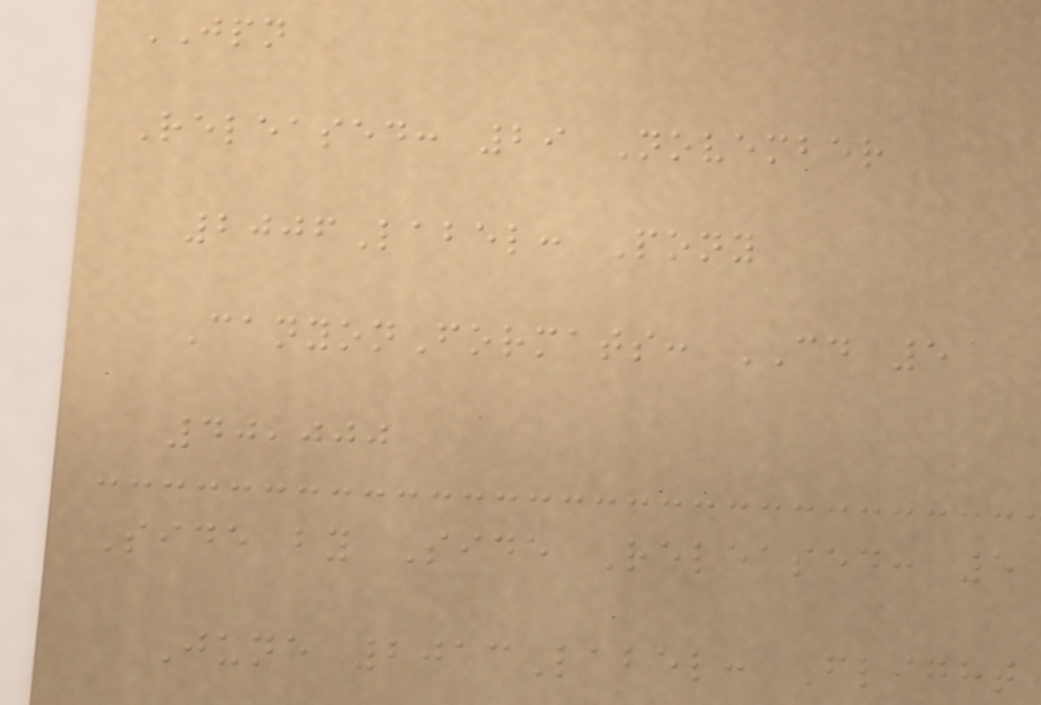JPN
Released: 29 November
2006Label: Pony
CanyonFormats: CD 5
40,000
Side by Side Released: 5
June 2013Label: Flight
